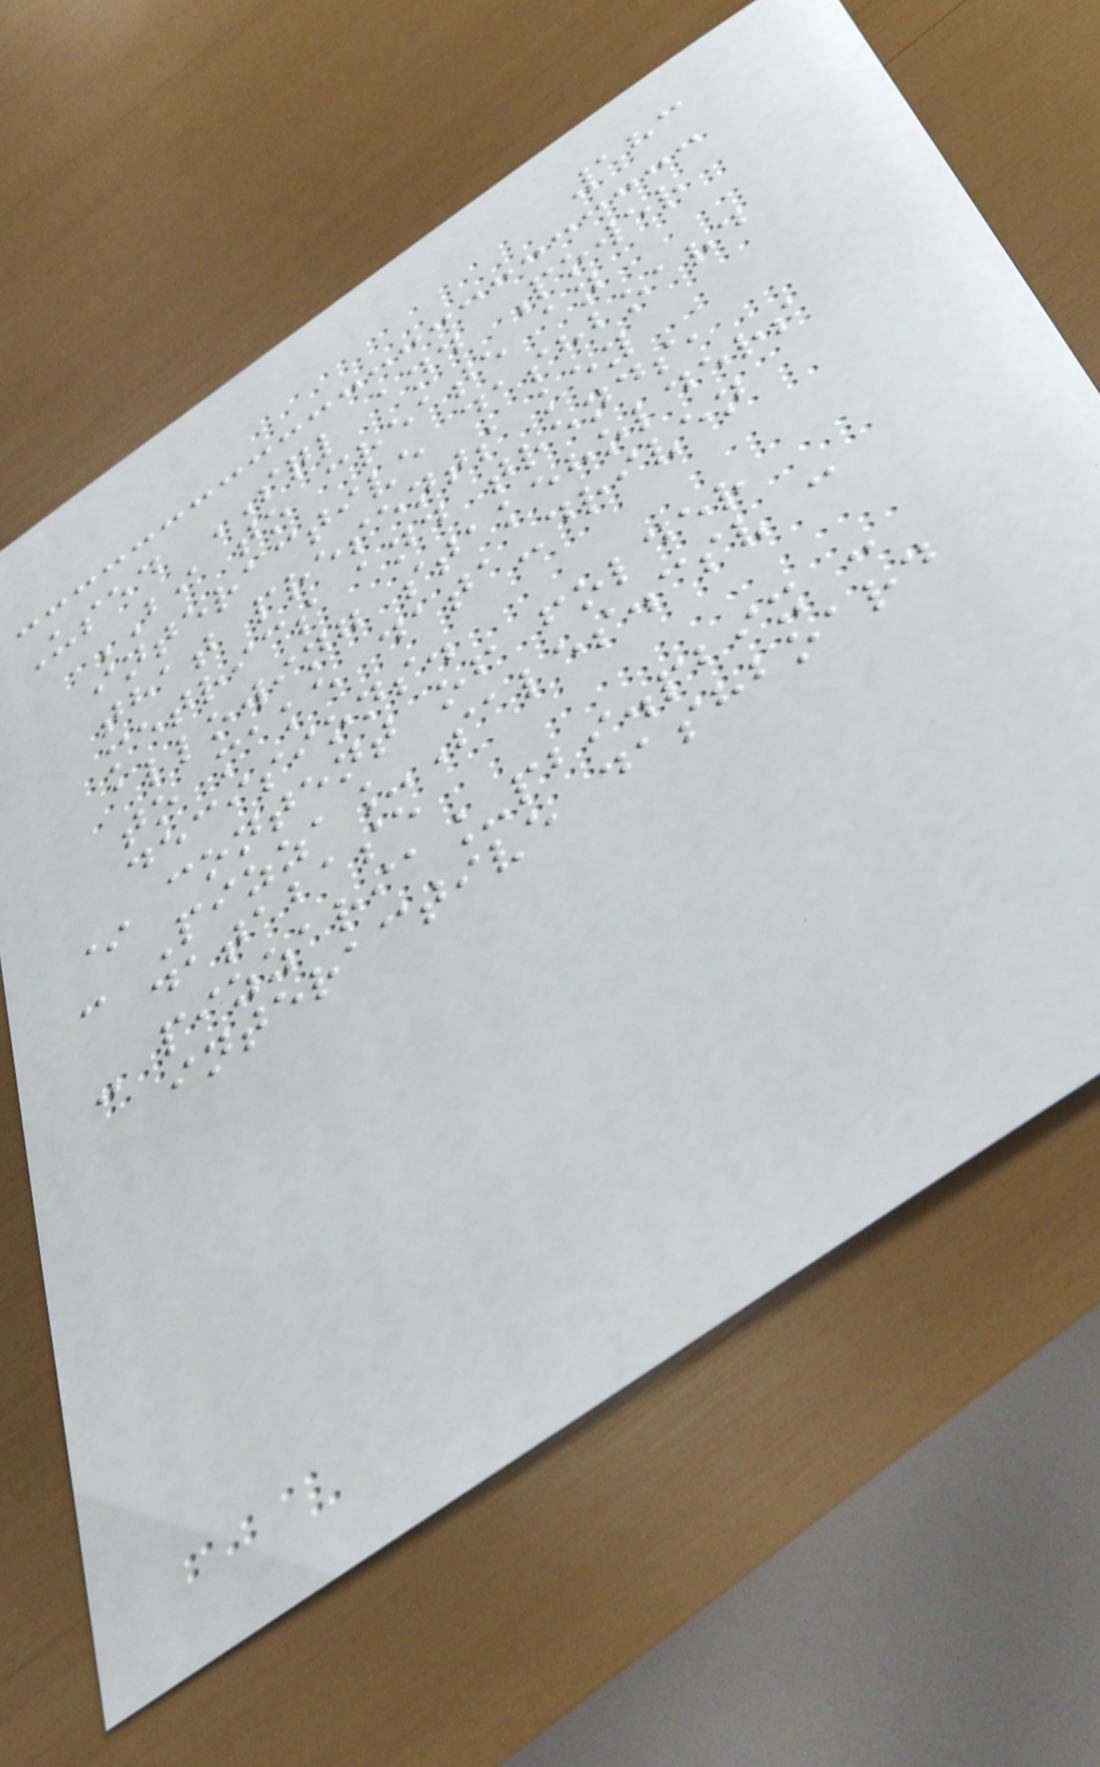183
Used SQL and Power
BI to create an
interactive dashboard
that presents key
metrics and trends,
allowing stakeholders
to make data-driven
decisions.
* content of folder
- Pizza_Sales.csv :
database
- pizzaria_pbi.pbix :
interactive dashboard
